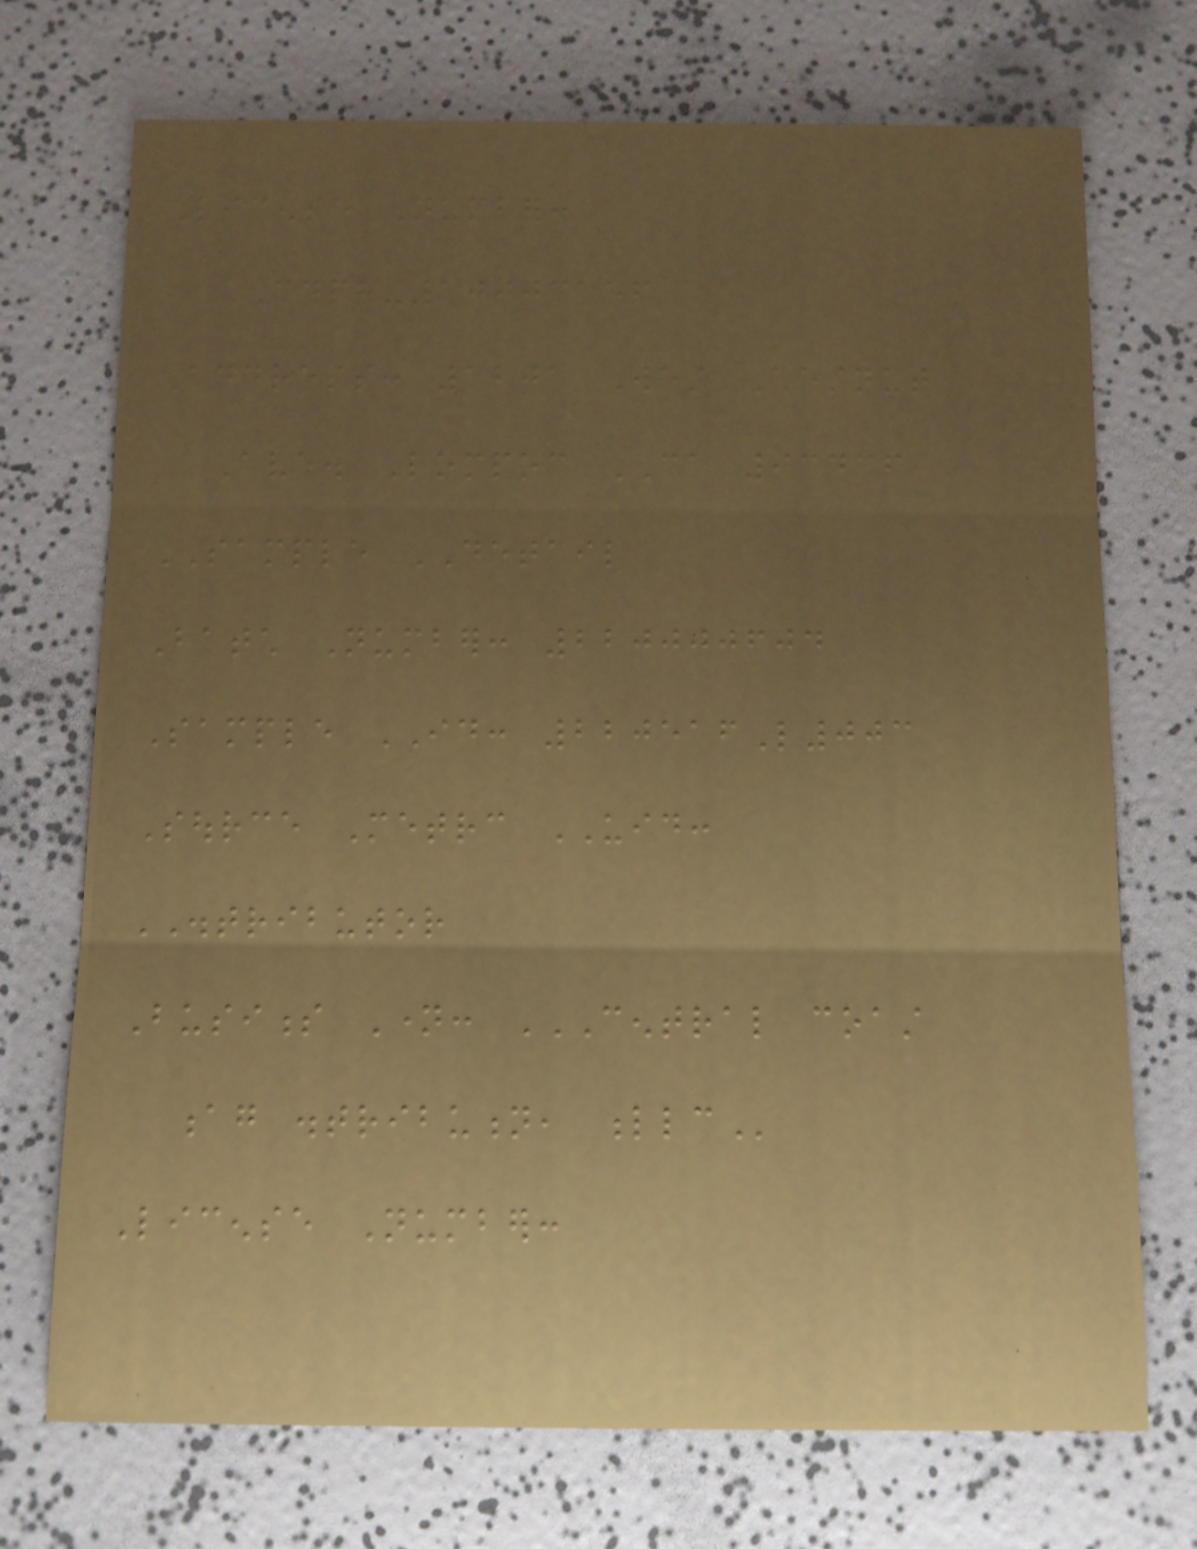License Number:
CDPH-10003156
Address: 1201 West Chestnut
Ave. Lompoc CA 93436
SAMPLE DETAIL
Batch Number: 220000604
Sample ID: 220516L003
Source Metrc UID:
DISTRIBUTOR
Business Name: CENTRAL COAST
AG DISTRIBUTION, LLC
License Number:
